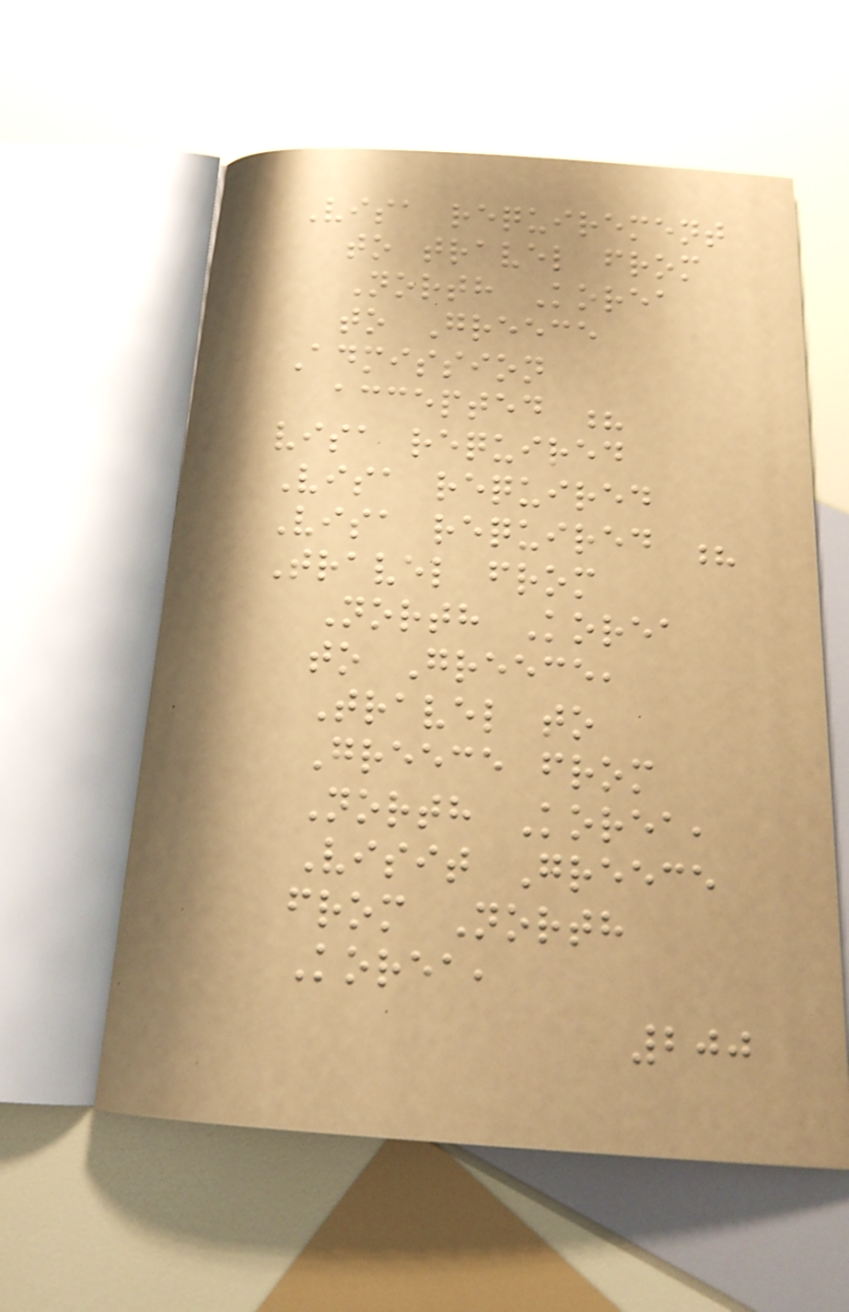Visa requirement
to travel from
North Korea
to Greece
Admission
accepted ?
visa required
Visa required
Visa required ?
Travel from
North Korea
to Greece,
Travel to
Greece from
North Korea,
Visit Greece
from North
Korea,
200
